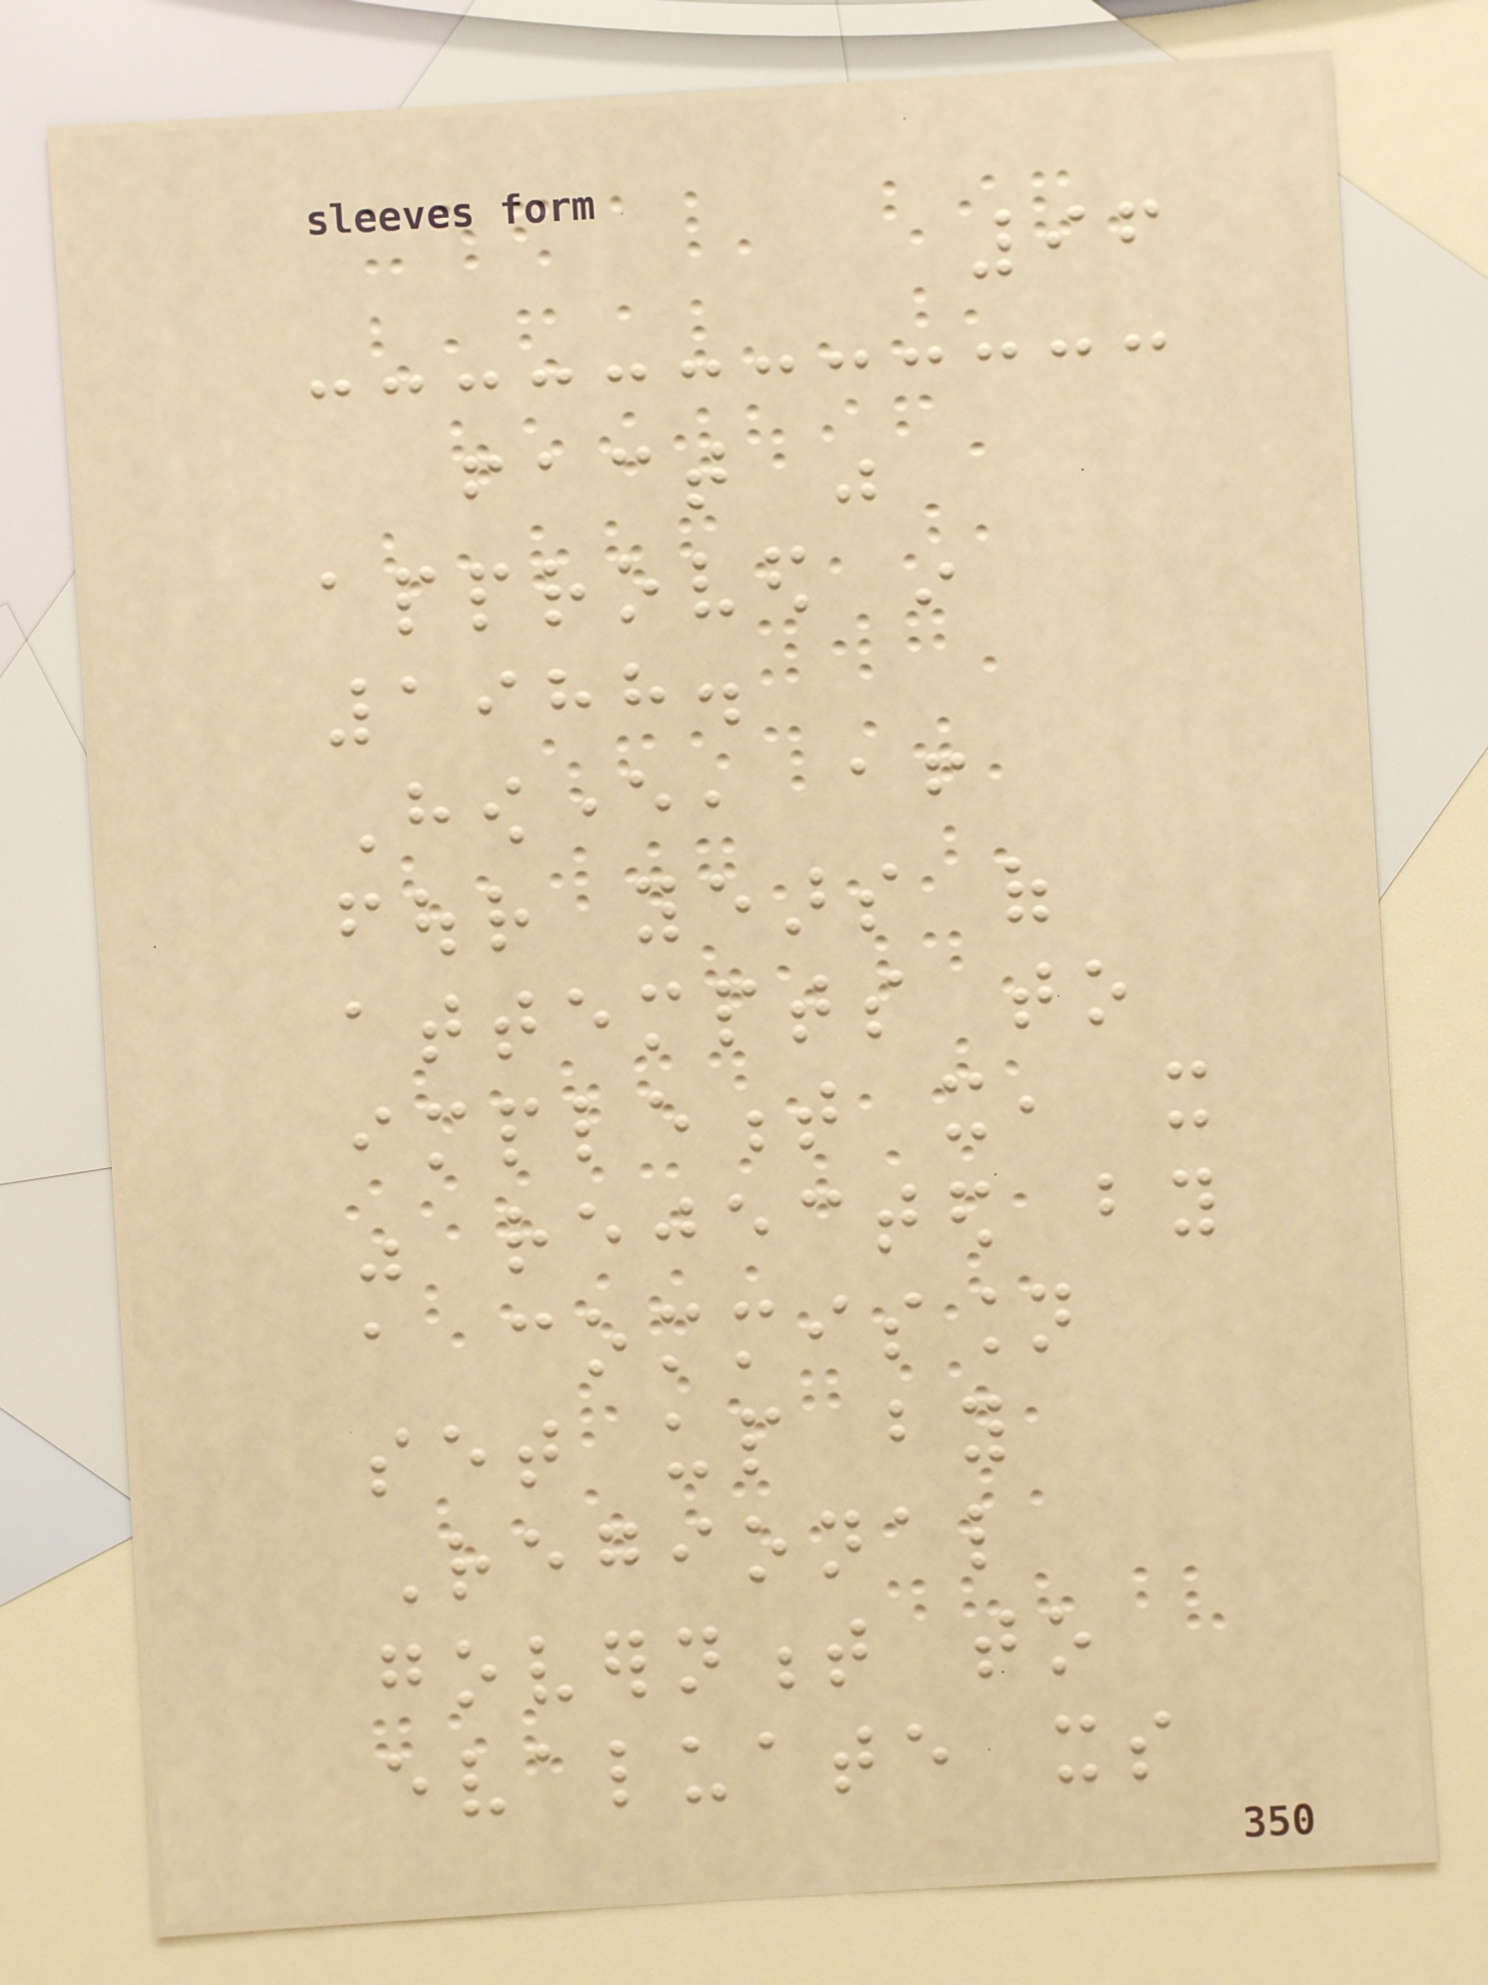96
fact was
approved in
1988.
However, after
four years of
attempts to
implement it, it
was rejected by
a commission
set up by
Regional
government to
evaluate its
